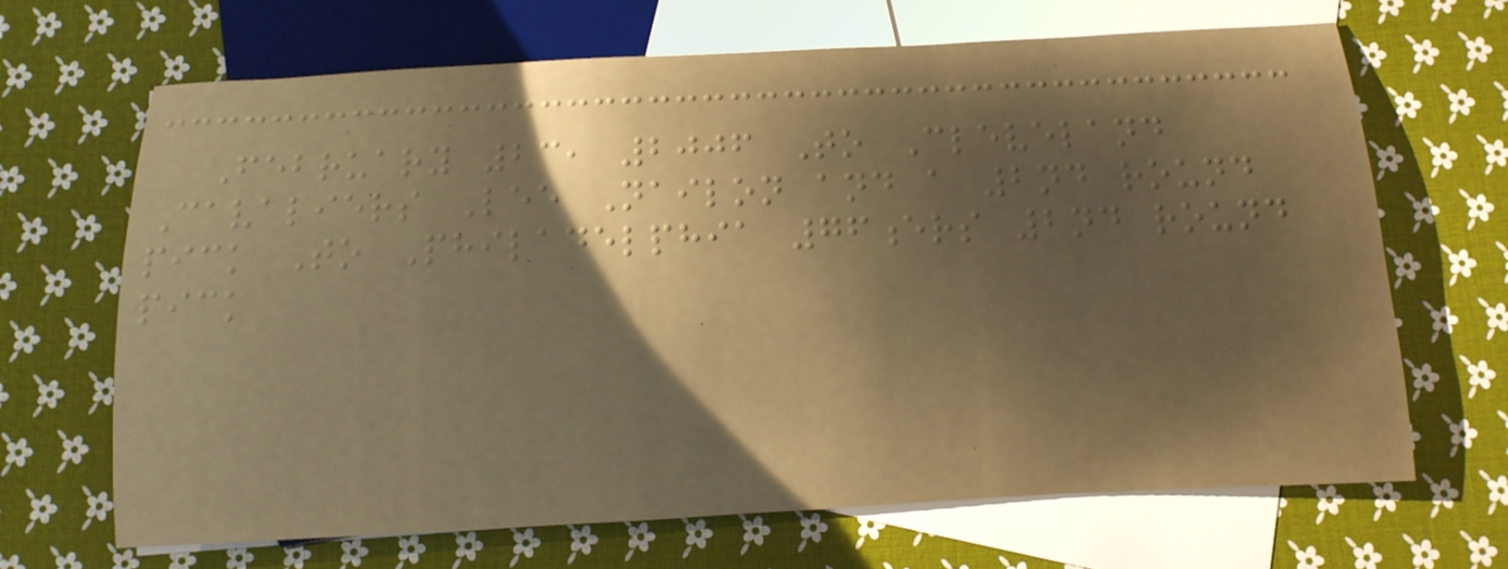February 23, 2006 To Cleveland
Cavaliers Lee Nailon and a 2nd round
pick To Philadelphia 76ers 2nd round
pick
